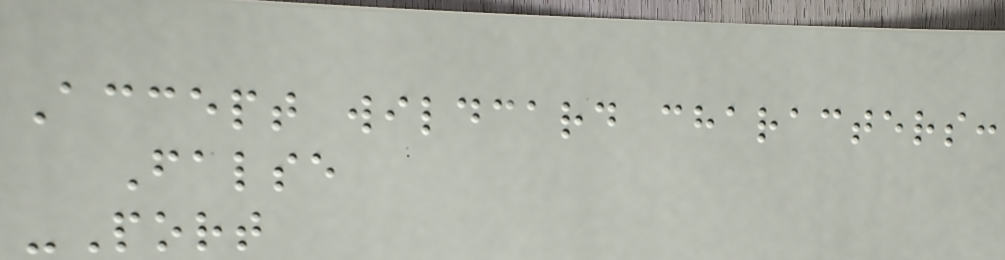Accept wildcard characters:
False
-Port
